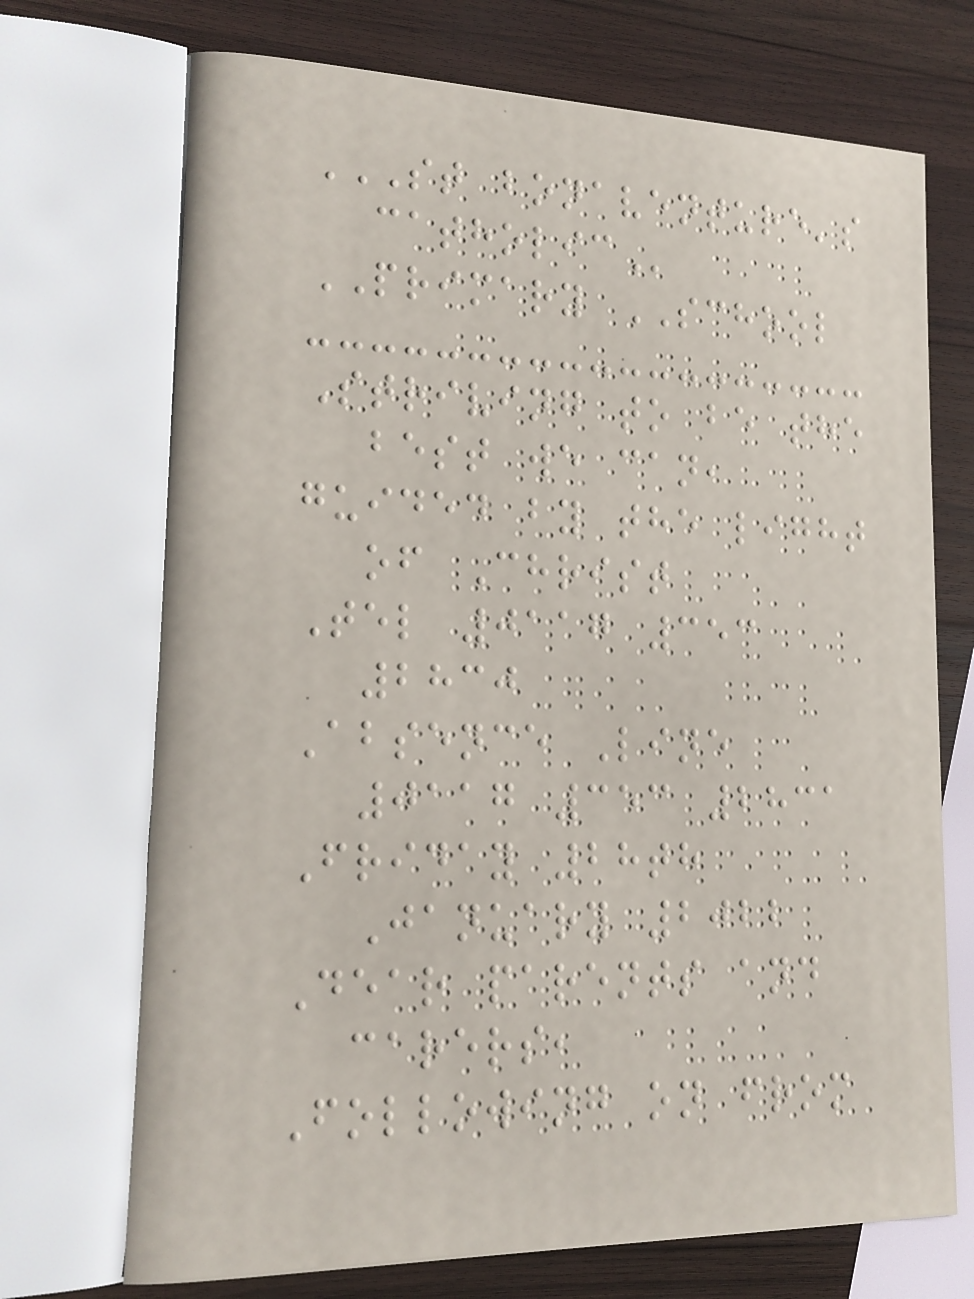ST BONAVENTURE'S
CATHOLIC
PRIMARY SCHOOL
Striving to be the
best we can,
guided by the light
of Christ
Tel 0117 353
2830
Absence Line
0117 353 2831
Friday 28th
January 2022
Dear parents and
carers,
Following on from
